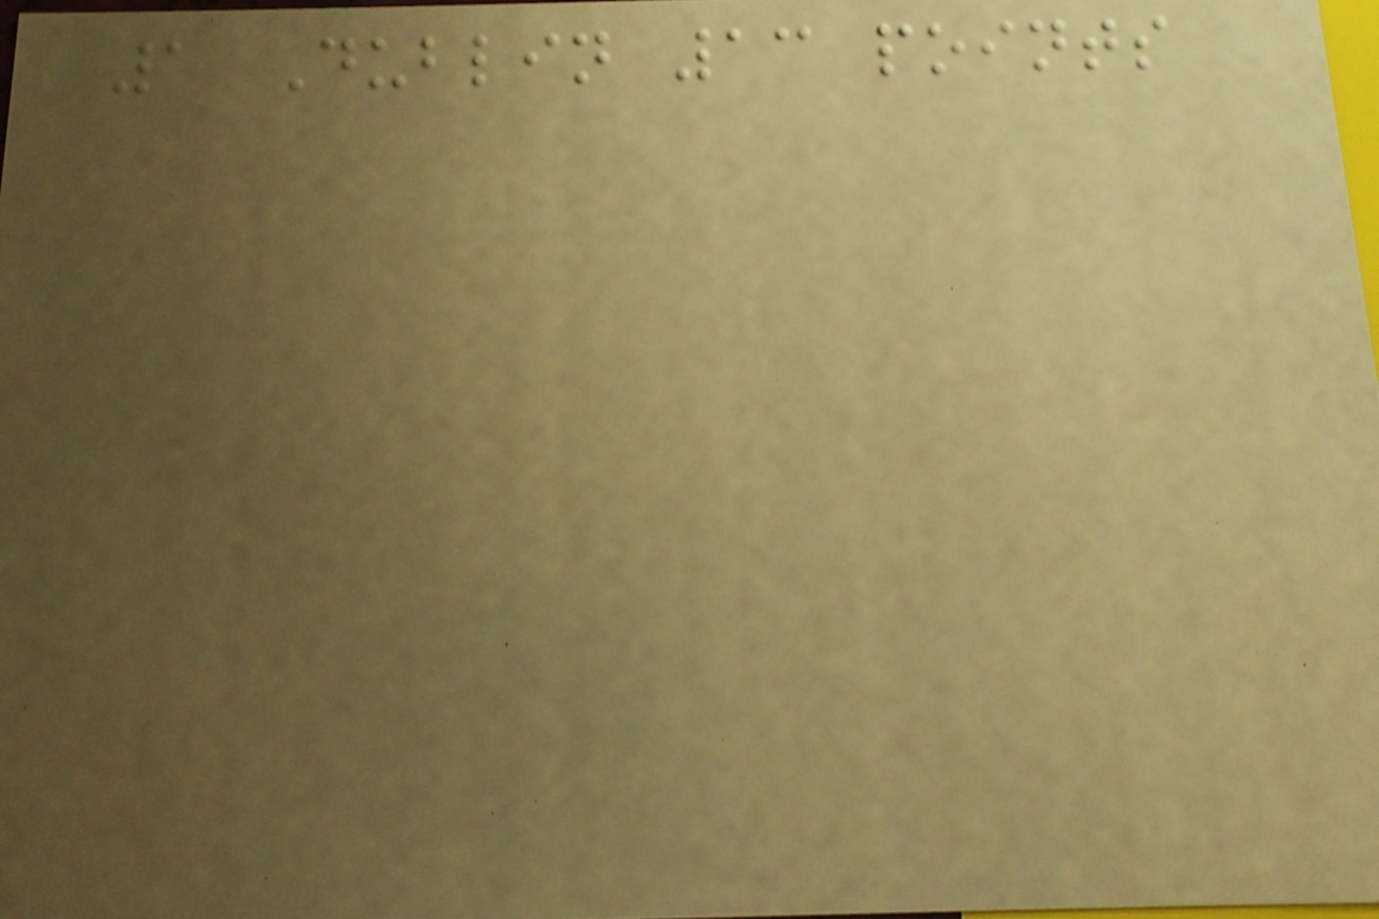1 Dublin 13 points
